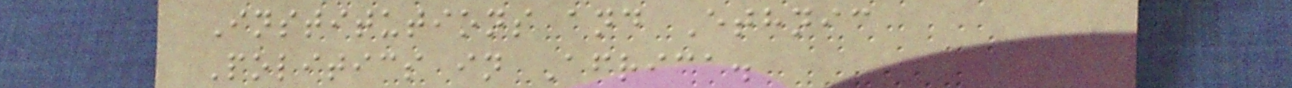Institutions and Ethnic
Politics in Africa.
